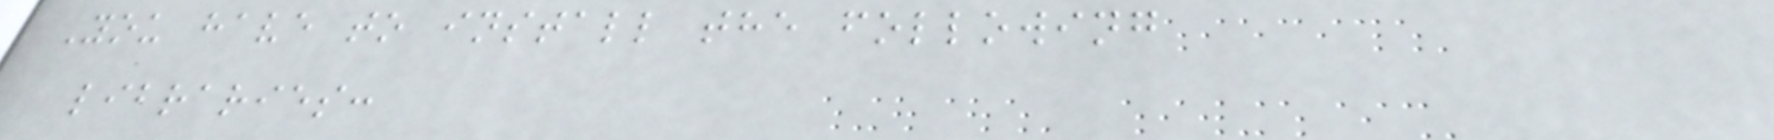You have to install the following
libraries:
